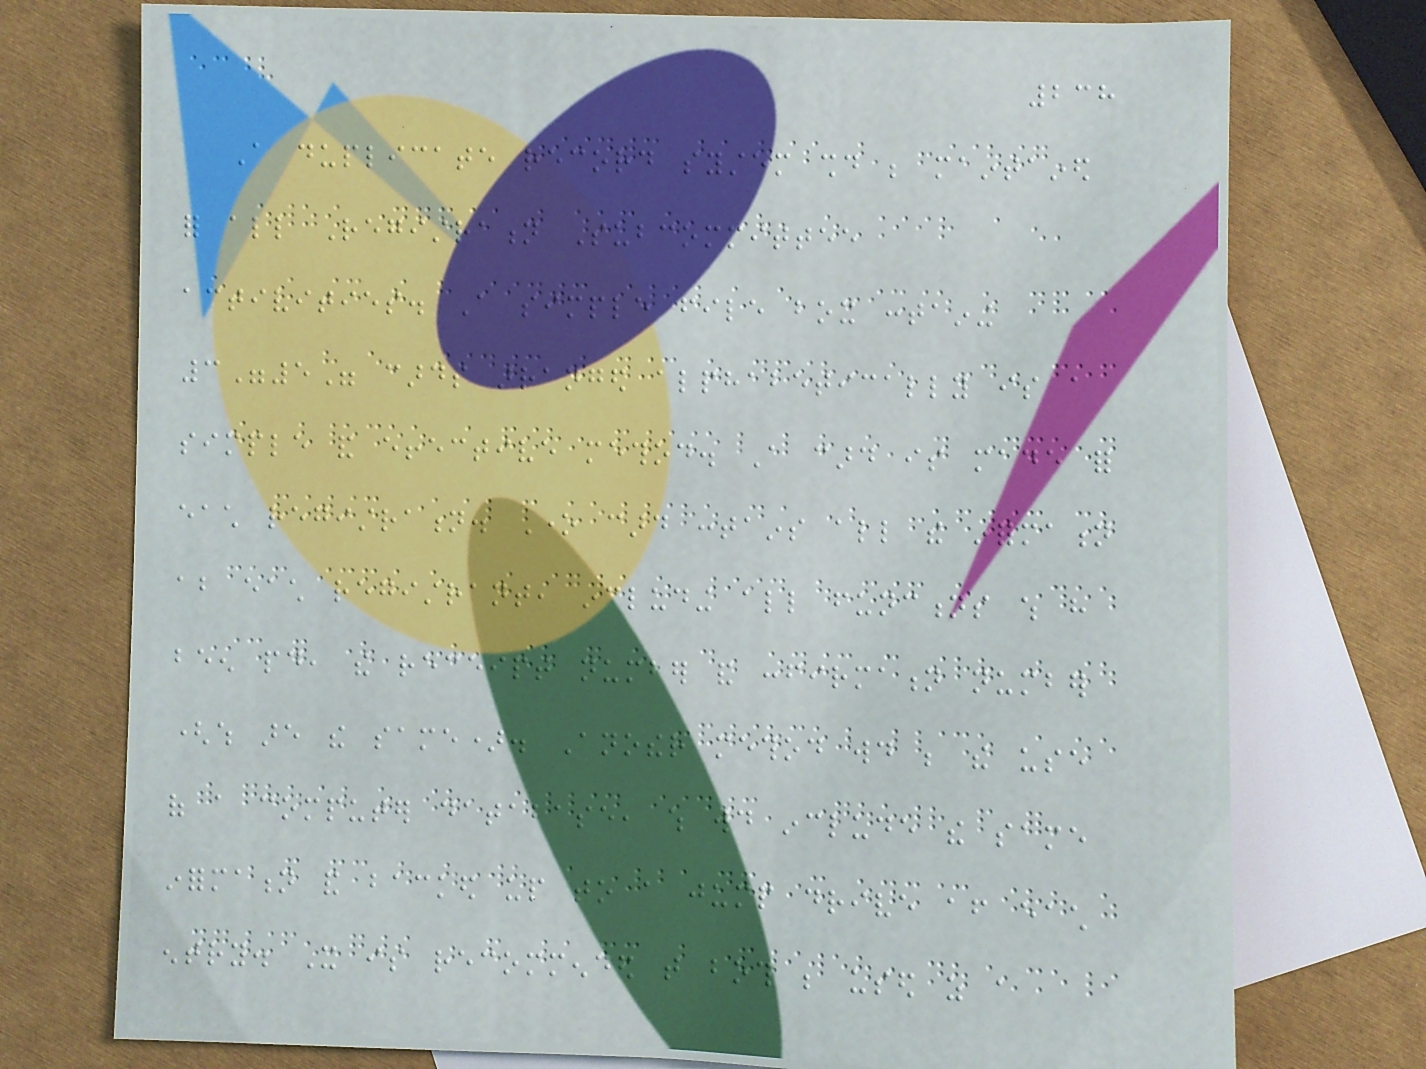238
A duplicate record system should be maintained
for all Registration Subcommittee
activities. A simple file box containing
3"5" cards arranged alphabetically is a
simple and effective method. A card is made for
each registration. One card contains all the information
about each registrant, including all functions which have
been paid, the receipt number and confirmation number
(which are the same). Another method would be the use
of a computer database, which would include the same
information and backed up to a jump drive after each
entry. It is recommended that both be used as a
